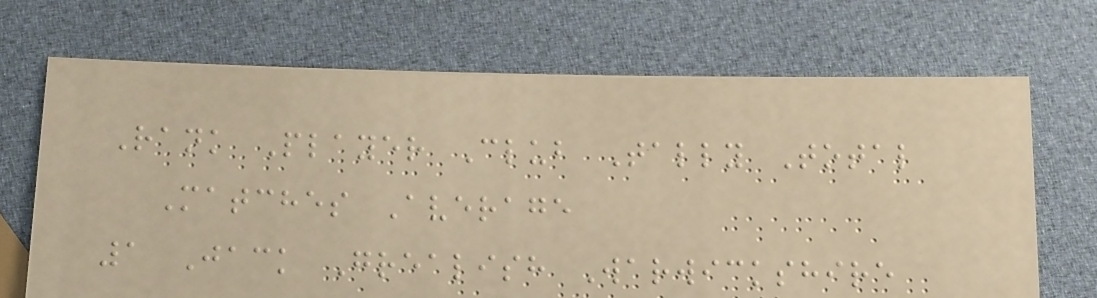Rank Player Club Tally Total
Matches Average
1 Jack Grealish Warwickshire
